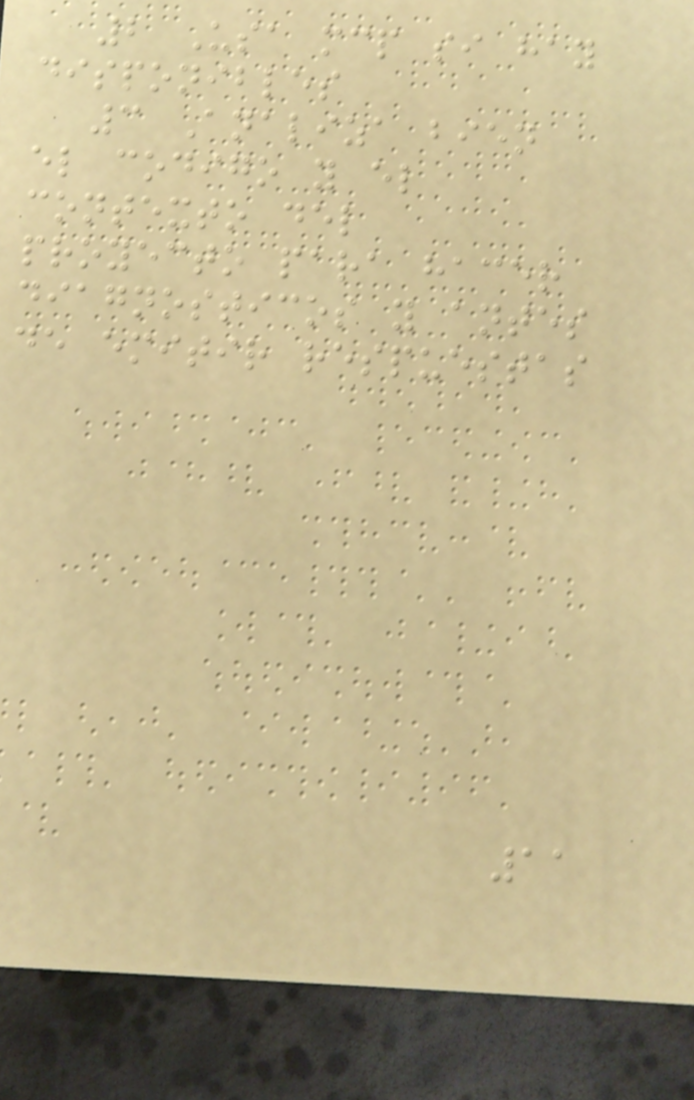2 Usa mcp si hay
disponibles
3 Analiza bien
el codigo y el
contexto del
proyecto para hacer
diagnosticos y antes
de emitir respuestas
11
